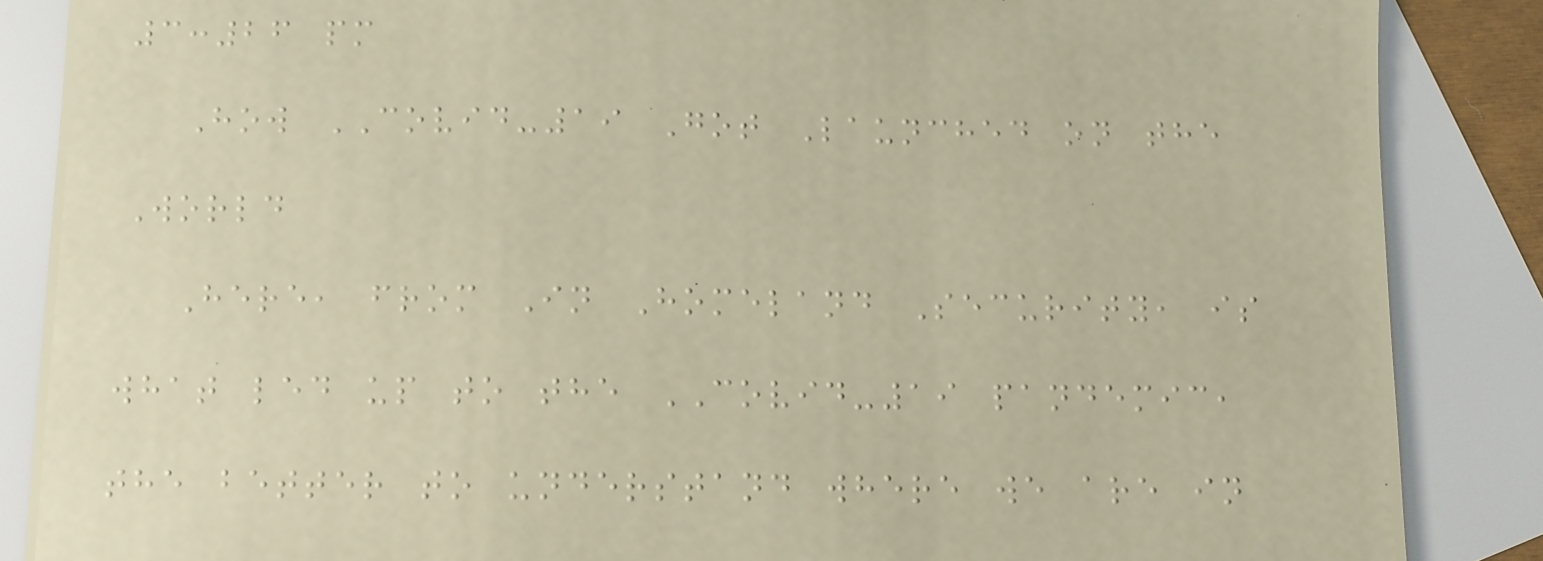3:26 pm
How COVID-19 Got Launched on the
World
Here, from In Homeland Security, is
what led up to the COVID-19 pandemic,
the better to understand where we are in
